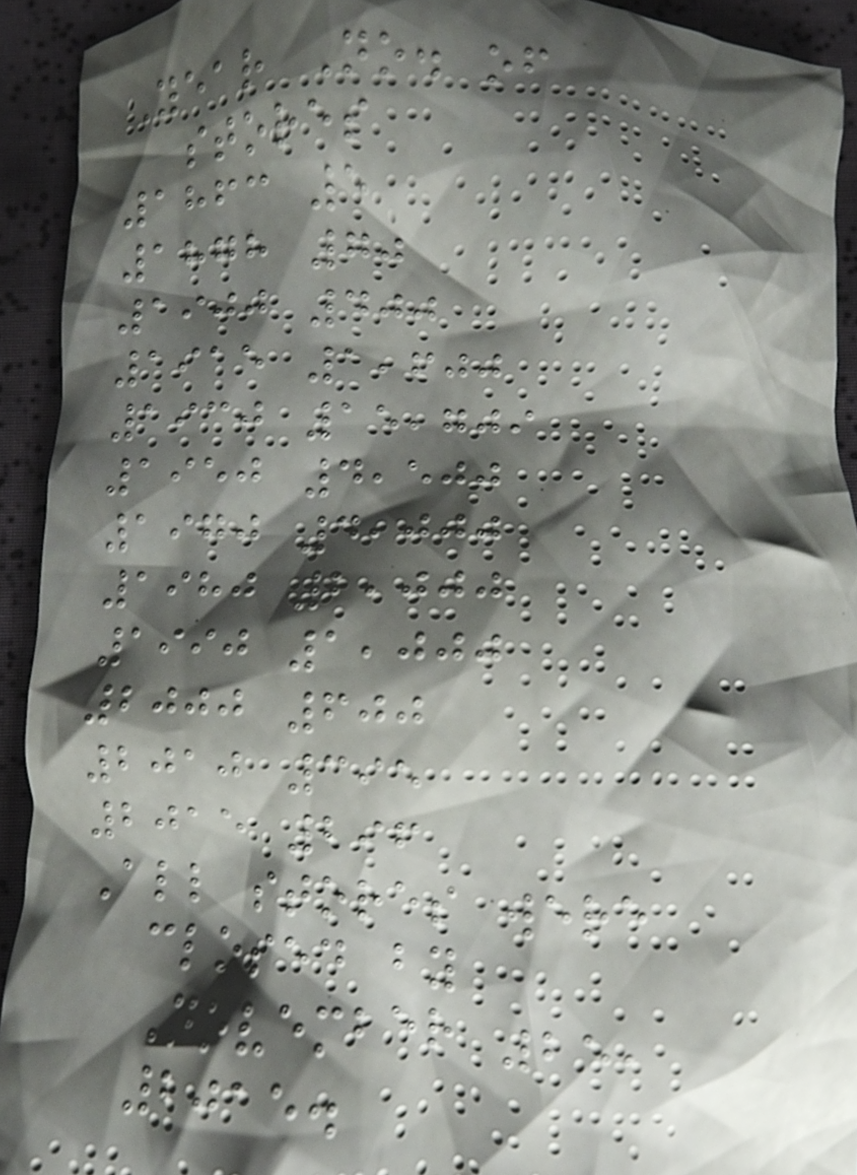Year No. of
stores
1863 5
1878 70
1900 400
1915 1,600
1930 15,709
1950 4,500
1970 4,000
1980 2,000
1990 1,000
2000 600
2010 395
2015 296
All stores were
closed by
November 25,
2015.
